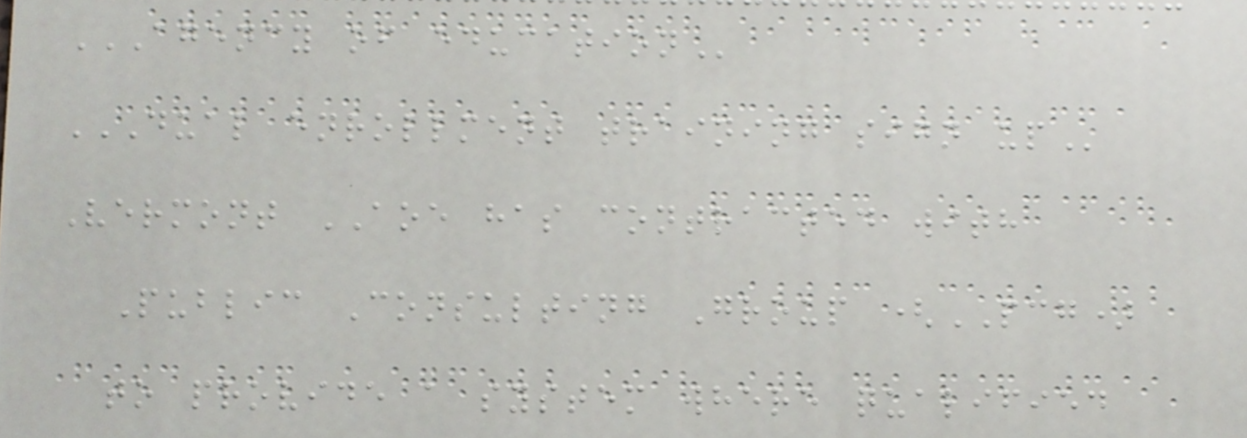AGENCY OF EDUCATION
DUAL ENROLLMENT TRAINING SIGN UP
Vermont AOE has contracted with
Public Consulting Group (PCG)
to provide a system where qualified
